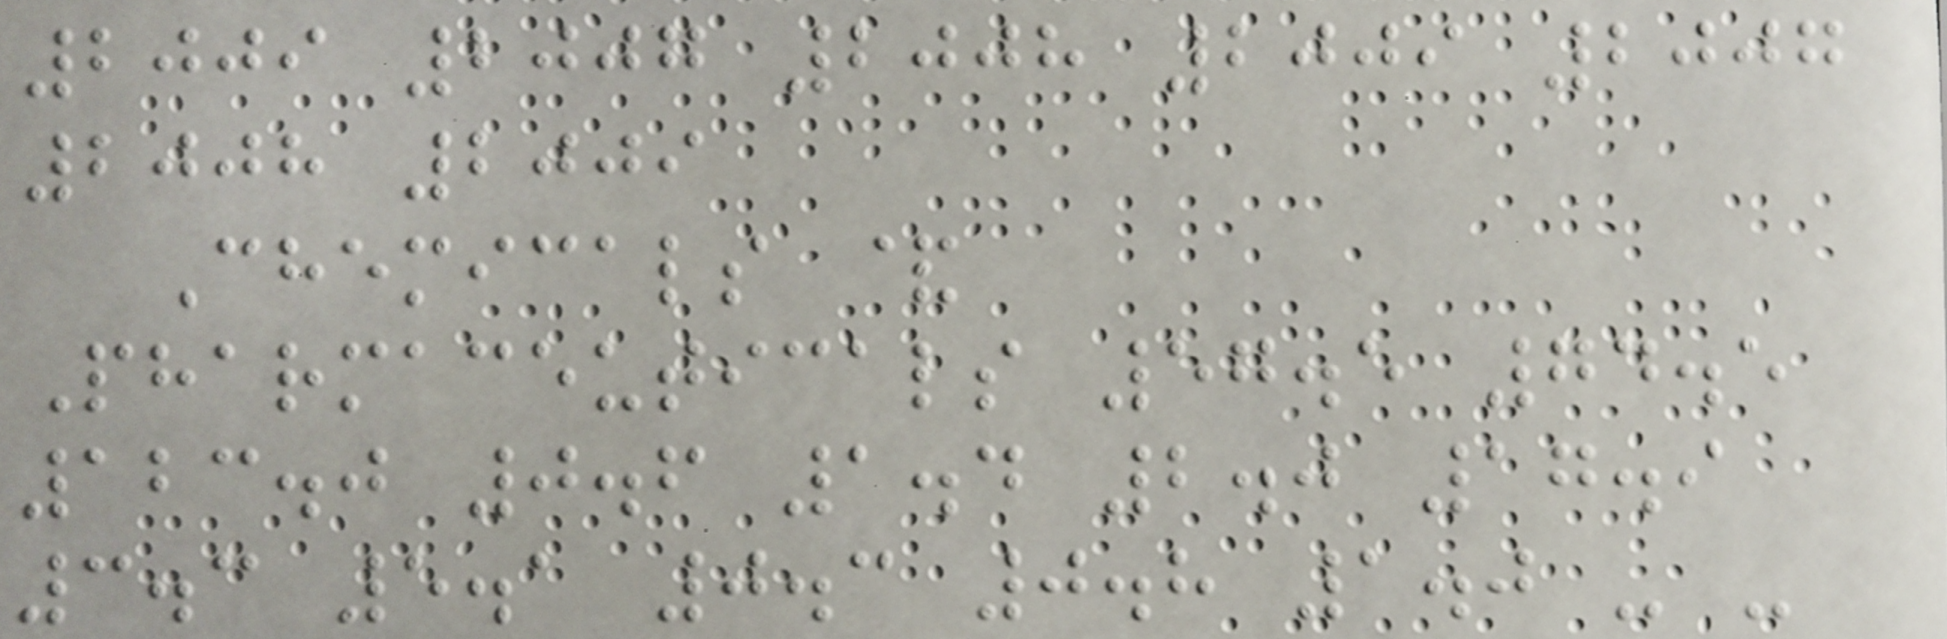2009 2007 2008 2009 2007
2008 2009
Chemicals &
Pharmaceuticals 57.5 74.5
123.0 0.6 1.4 2.0 17.9
3.3 5.1 0.3 0.8 1.0 - -
